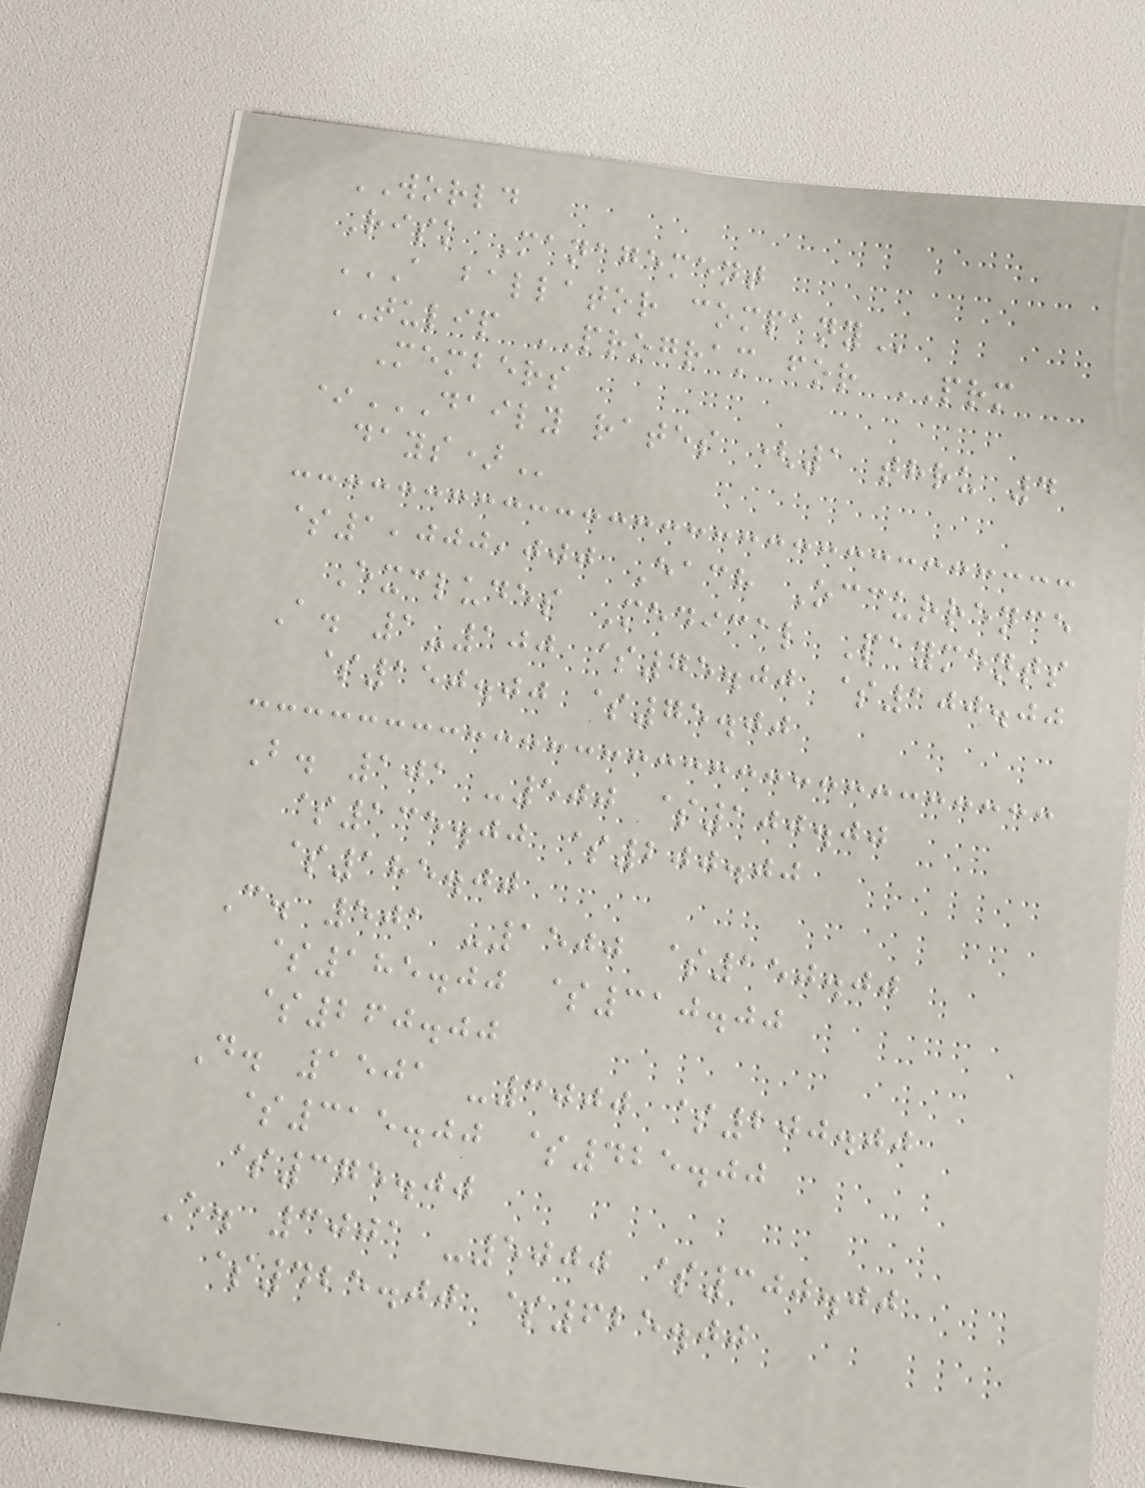WORLD
Risk Management
A BALLATOR COMPANY
TULIP PROGRAM for PRM
Members
*DAILY RATES (1 THRU 4
DAYS)
$1,000,000 Each Occurrence
Excludes Medical Payments
A. 1-100 $75.00 $100.00
$150.00 $75.00
B. 101 -500 $100.00
$135.00 $200.00
$185.00
C. 501 -1500 $150.00
$185.00 $310.00
$260.00
D. 1501 -3000 $200.00
$315.00 $425.00
$375.00
E. 3001 -5000 $300.00
$425.00 $625.00
